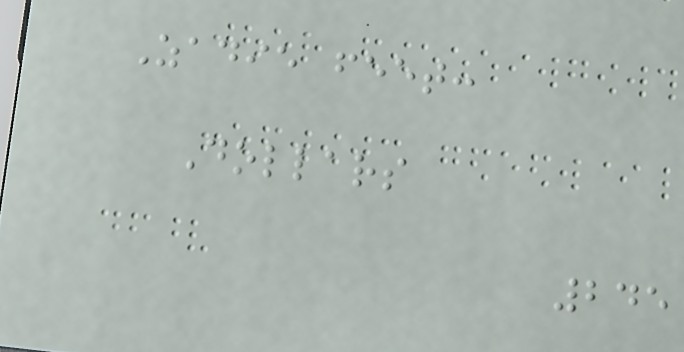Zadie feet:
Dollars
245
